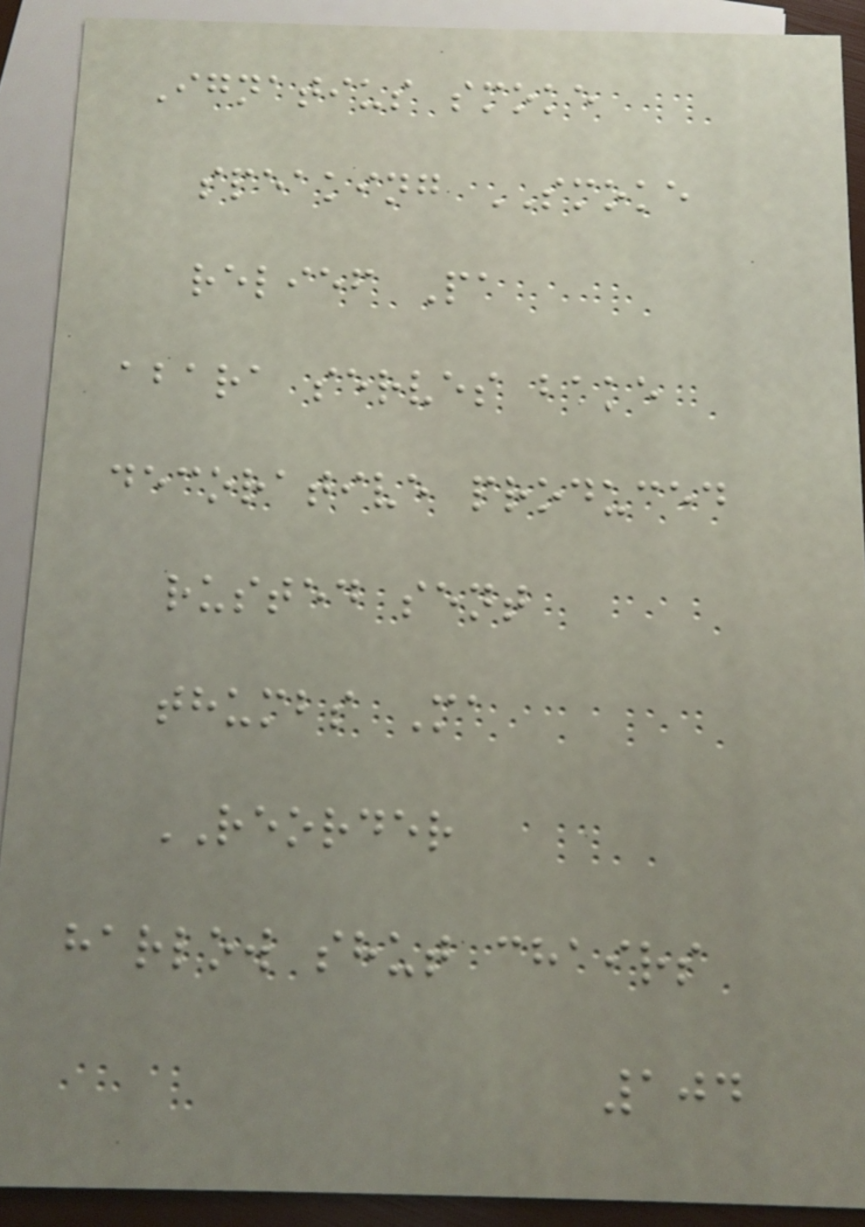Ignatius smoke
speaking SMOKE
relief Pa
abara serves bake
decorative produced
rusted sent
thumbs Ma
REORDER
harlow shut chairs
104
